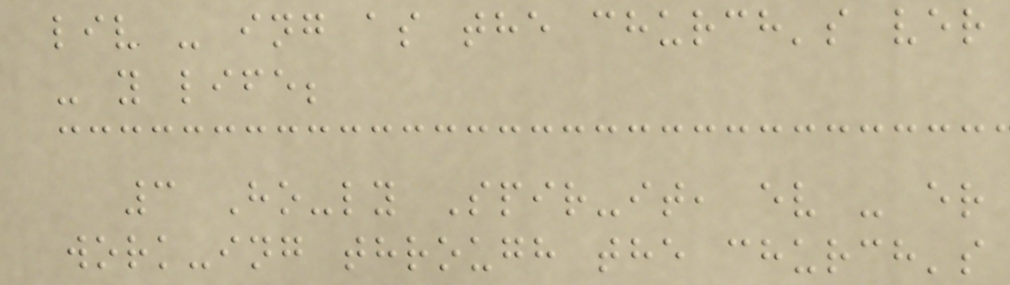liv - ing as the church's ver
- y life;
3 Ho-ly Spir-it, ev - er
work-ing through the church's
